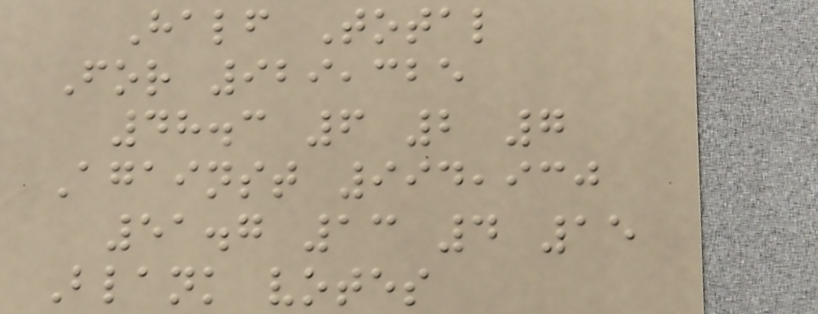Half Total
For 929,325
48.3 6 2 7
Against 994,930
51.7 13 4 15
Blank votes
